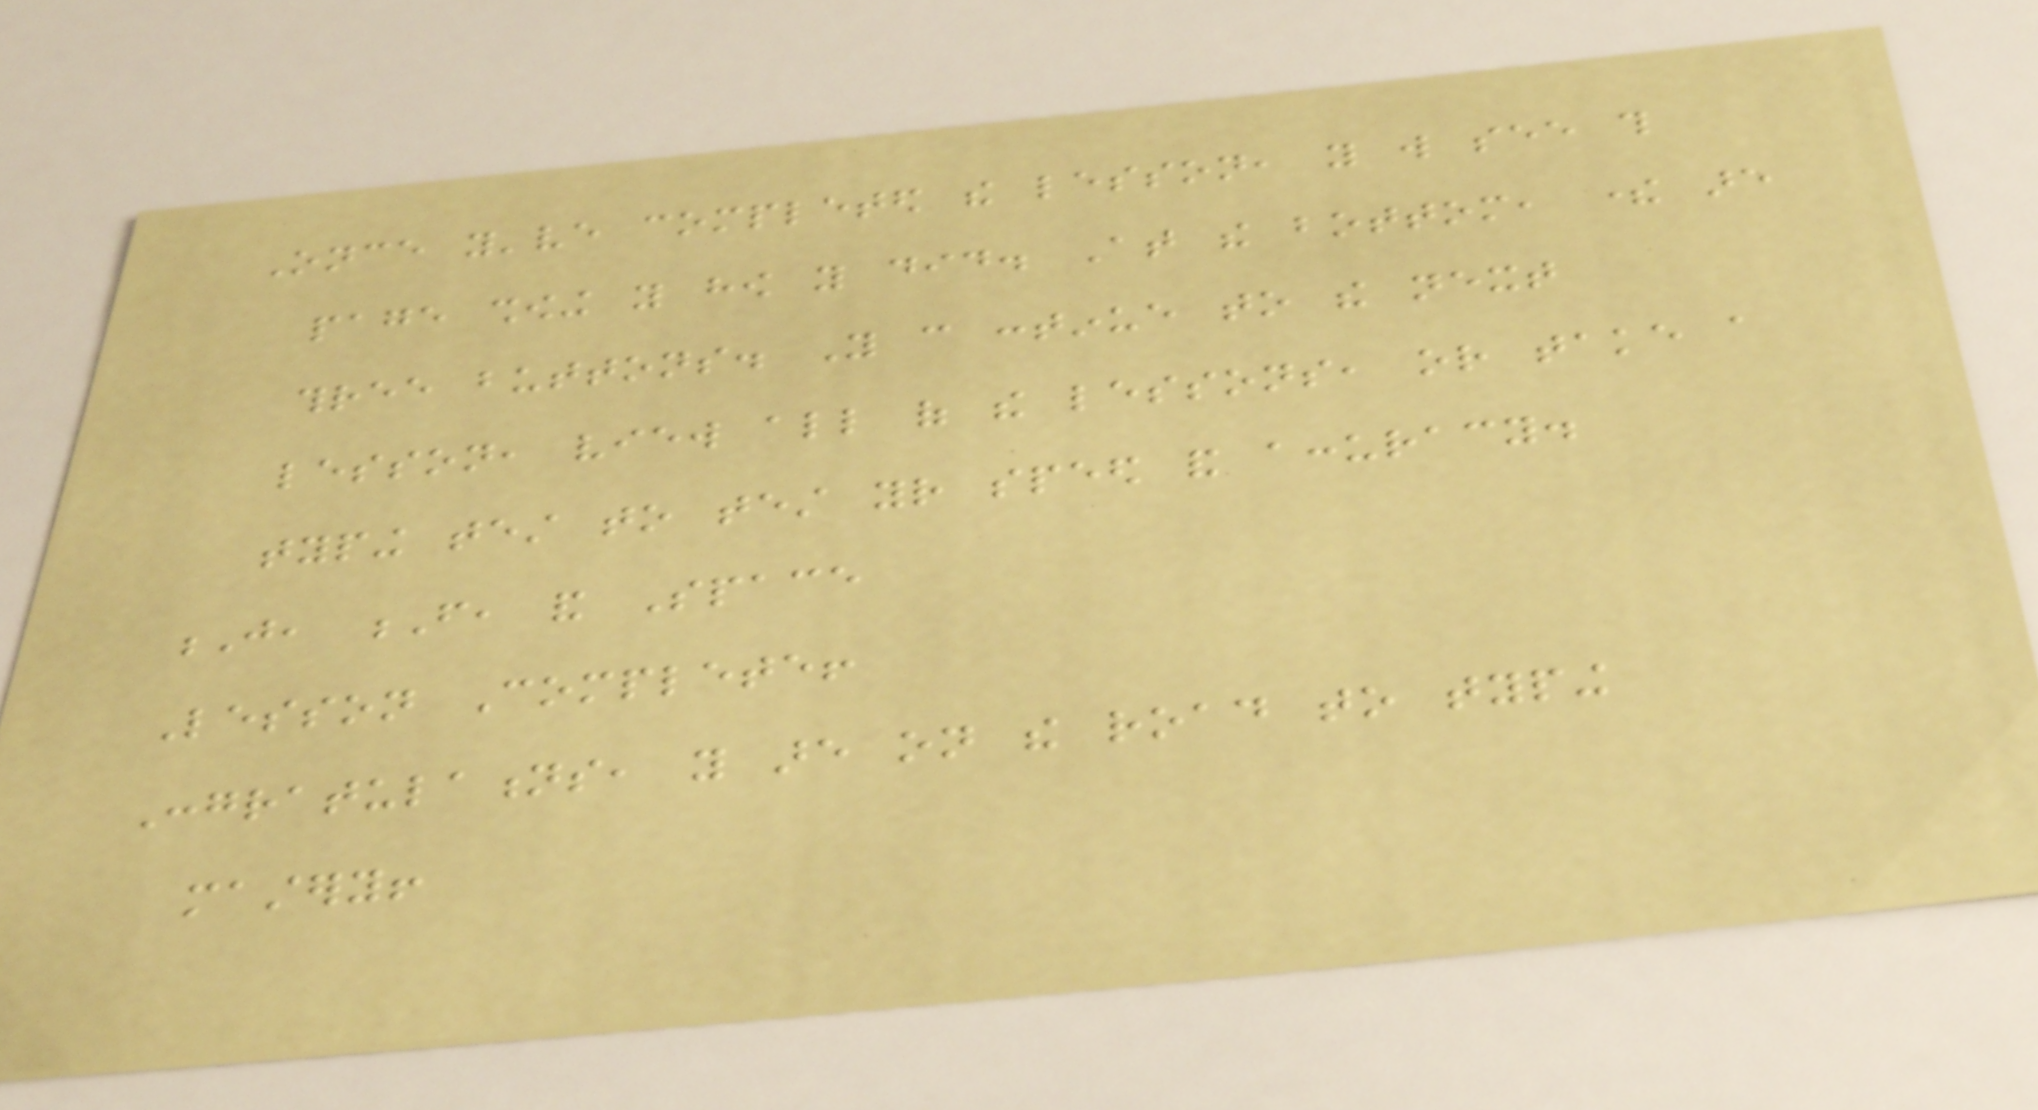Once you've completed the lesson, you will see this
page showing you how you did. At the bottom, there are
three buttons. You can continue to the next
lesson, view all of the lessons, or take a
typing test to test your speed and accuracy.
J, F, and Space
Lesson Complete!
Congratulations, you are on the road to typing
mastery!
